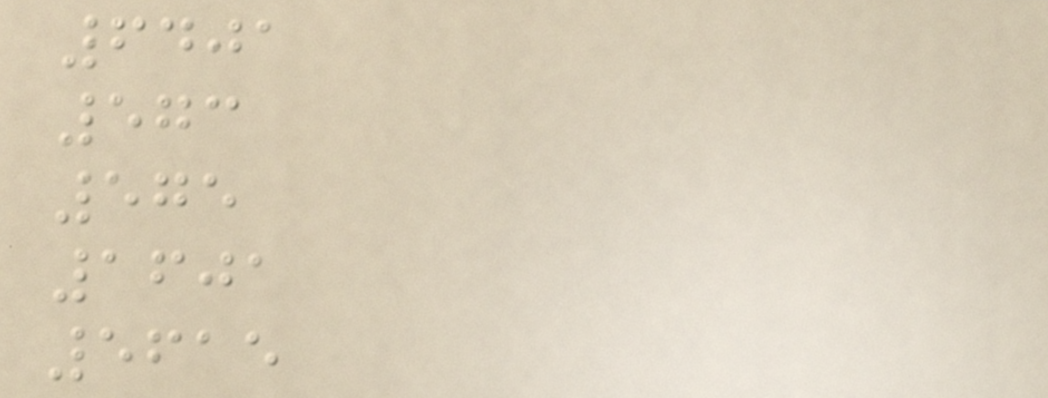6401
573
575
1601
5615
